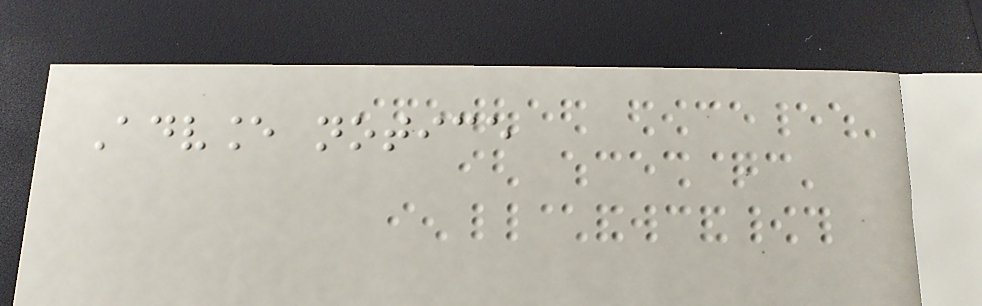Advance notice
